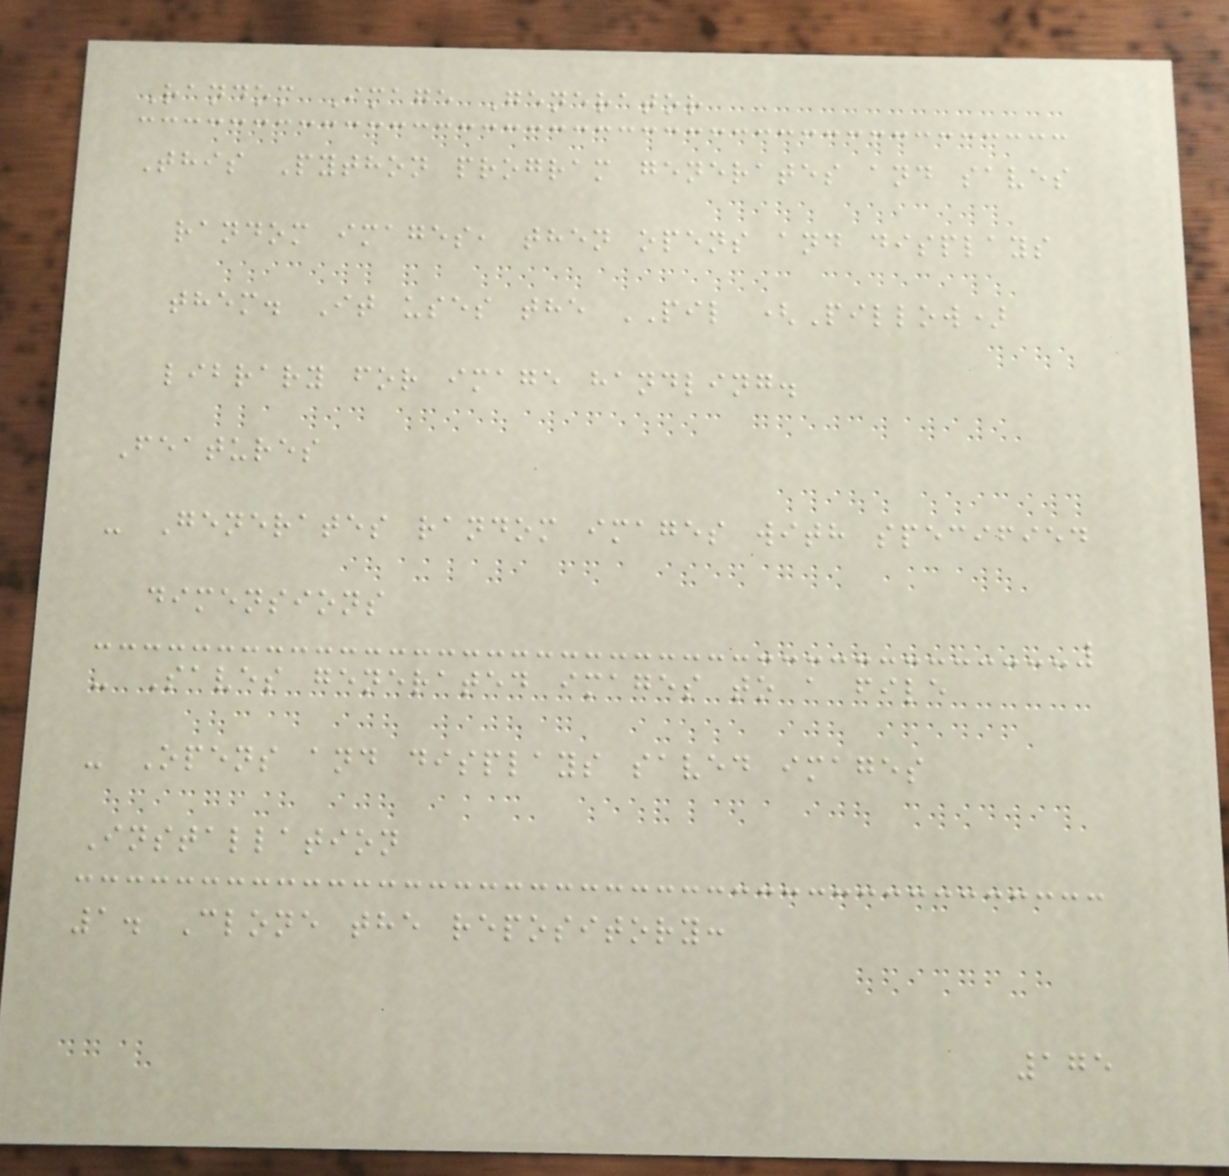Random Image Generator
This Python program generates and saves
random images, then opens and displays
them. It uses the PIL (Pillow)
library for image handling.
Features
- Generates random images with specified
dimensions
- Saves generated images to a file
- Opens and displays saved images
Installation
1. Clone the repository:
175
